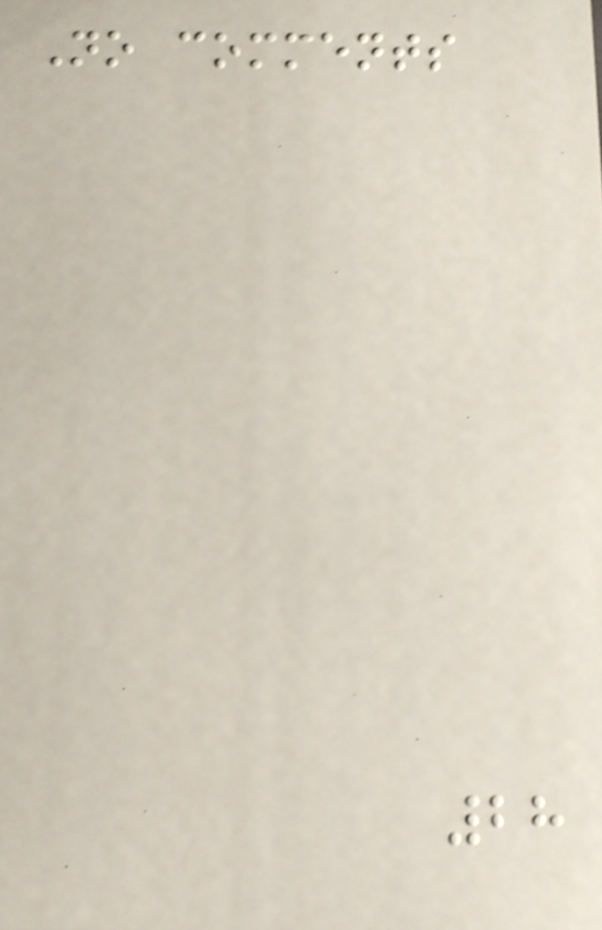No comments
28
